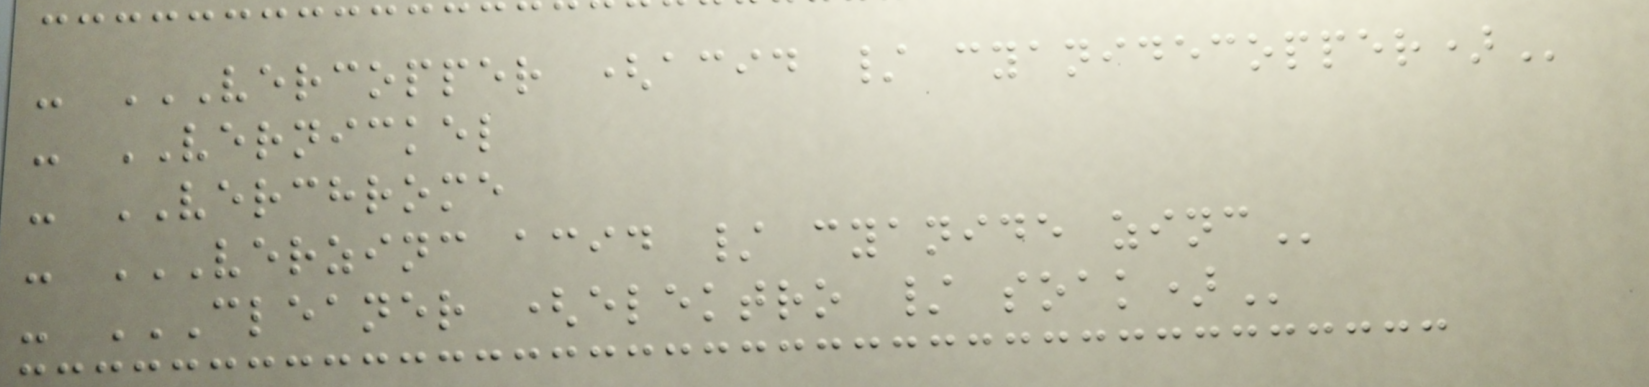- VERCOPPER (ACID / CYANIDECOPPER)
- VERNICKEL
- VERCHROME
- VERZINC ACID / CYANIDE ZINC
- CLEANER (ELEKTRO / SOAK)
